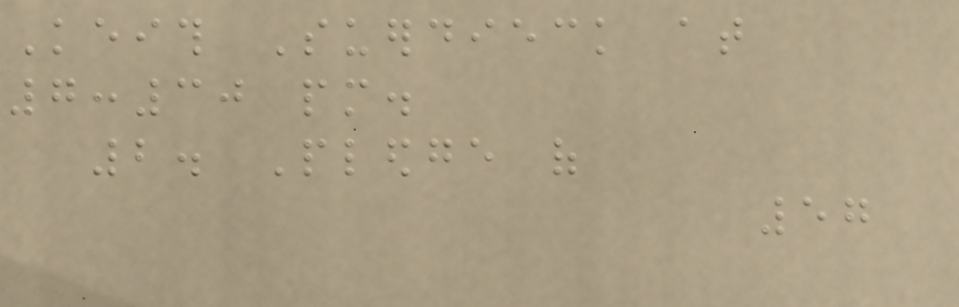Keith Suerdieck at
7:30 pm.
2. Pledge of
57
